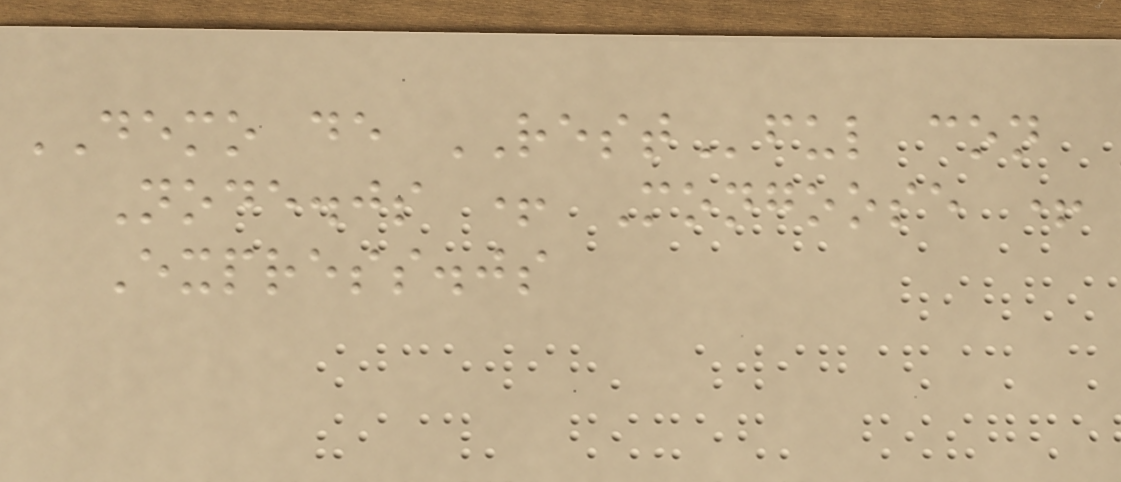DEMO de RESTful con
Node.js + Mongoose +
Express.js
